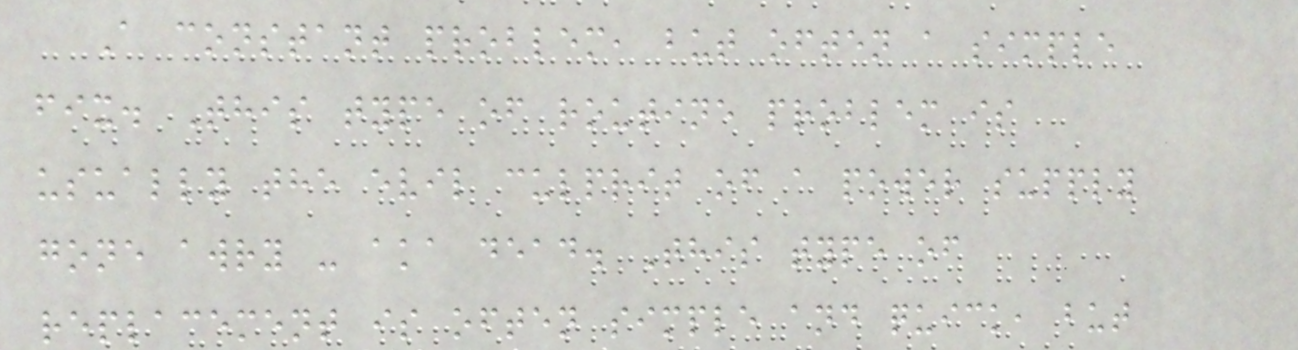A constant problem, but often a simple
fix. This type of routine problem is
usually the evil culprit of a power supply
gone awry - aka dead. This type of
replacement is often simple and quick, but
